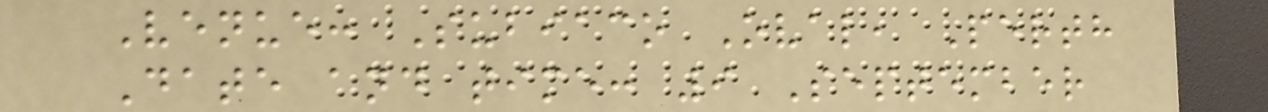Venue: Subiaco Oval, Perth
Date and time: 9 September
